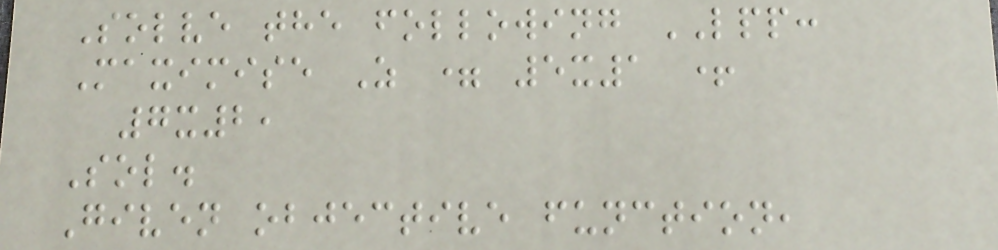Solve the following LPP:
Maximise Z = 5x1 +
7x2,
Sol.
Given objective function,
